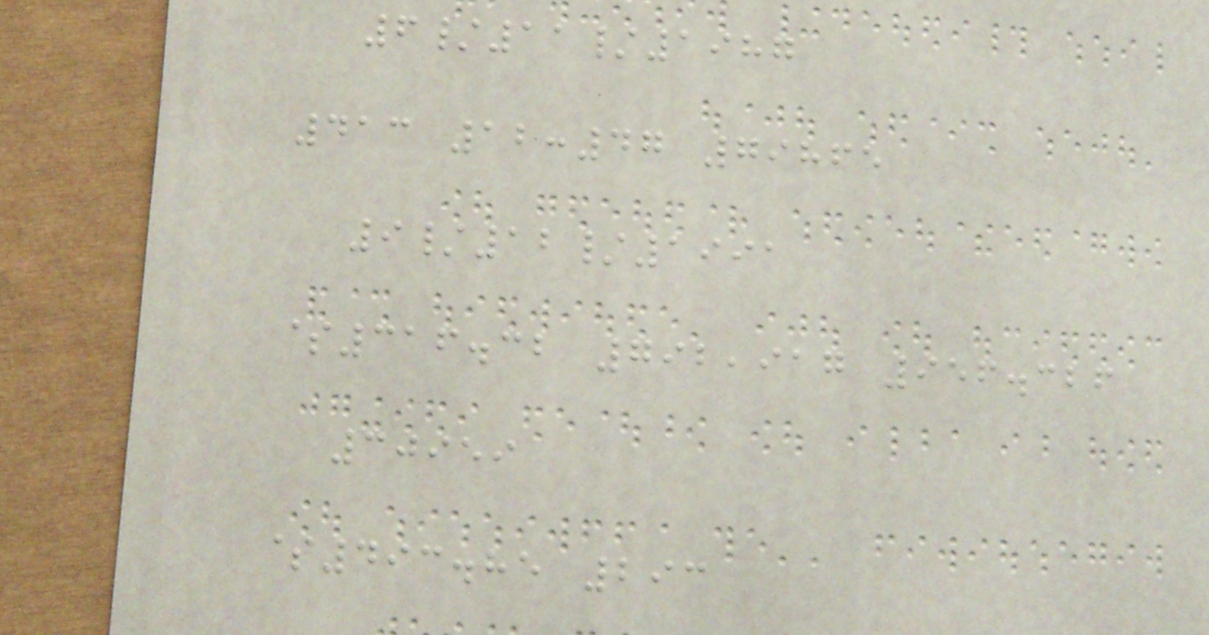6/11/1987
413 12:47 79865
9/12/1991
$316.32 792,917 956.326
30959
$493.85 293
